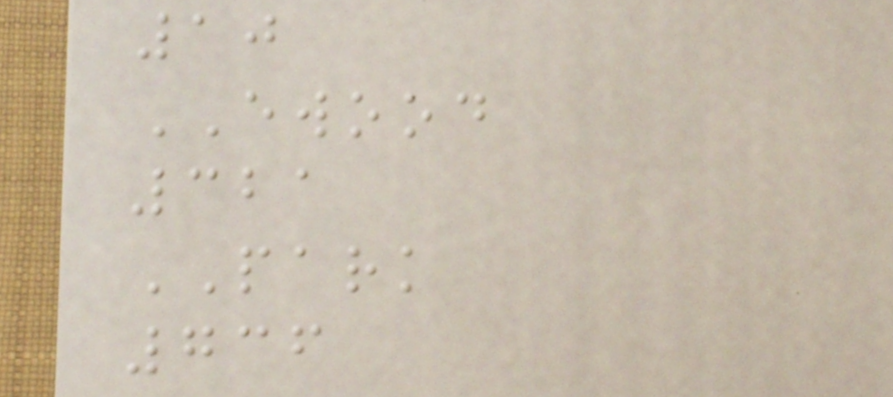10
EWOOD
321
PARK
736
